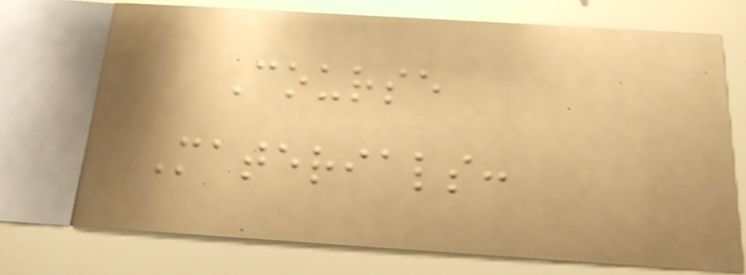Course
Materials:
